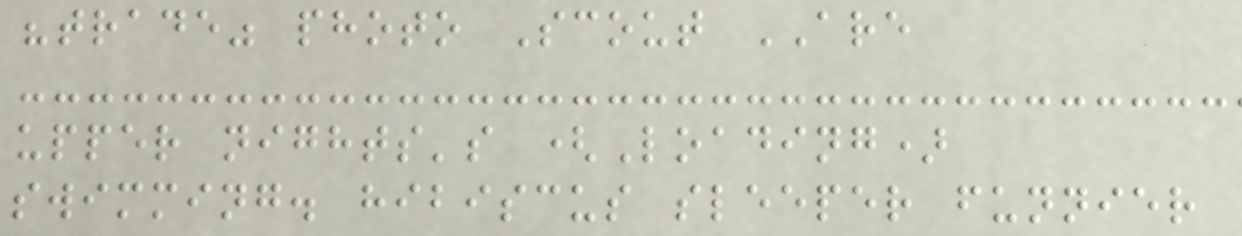"trade" photo Scout ARE
upper nights's (Loading)
swimming. hibiscus sleeper funnier
